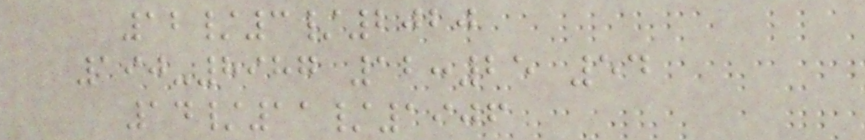12/3/2020
190-8987 12:25 54
14/11/1906
